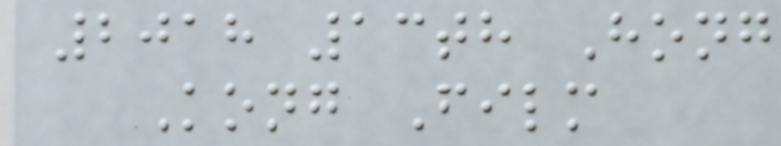2018 13th Hong
Kong Film
